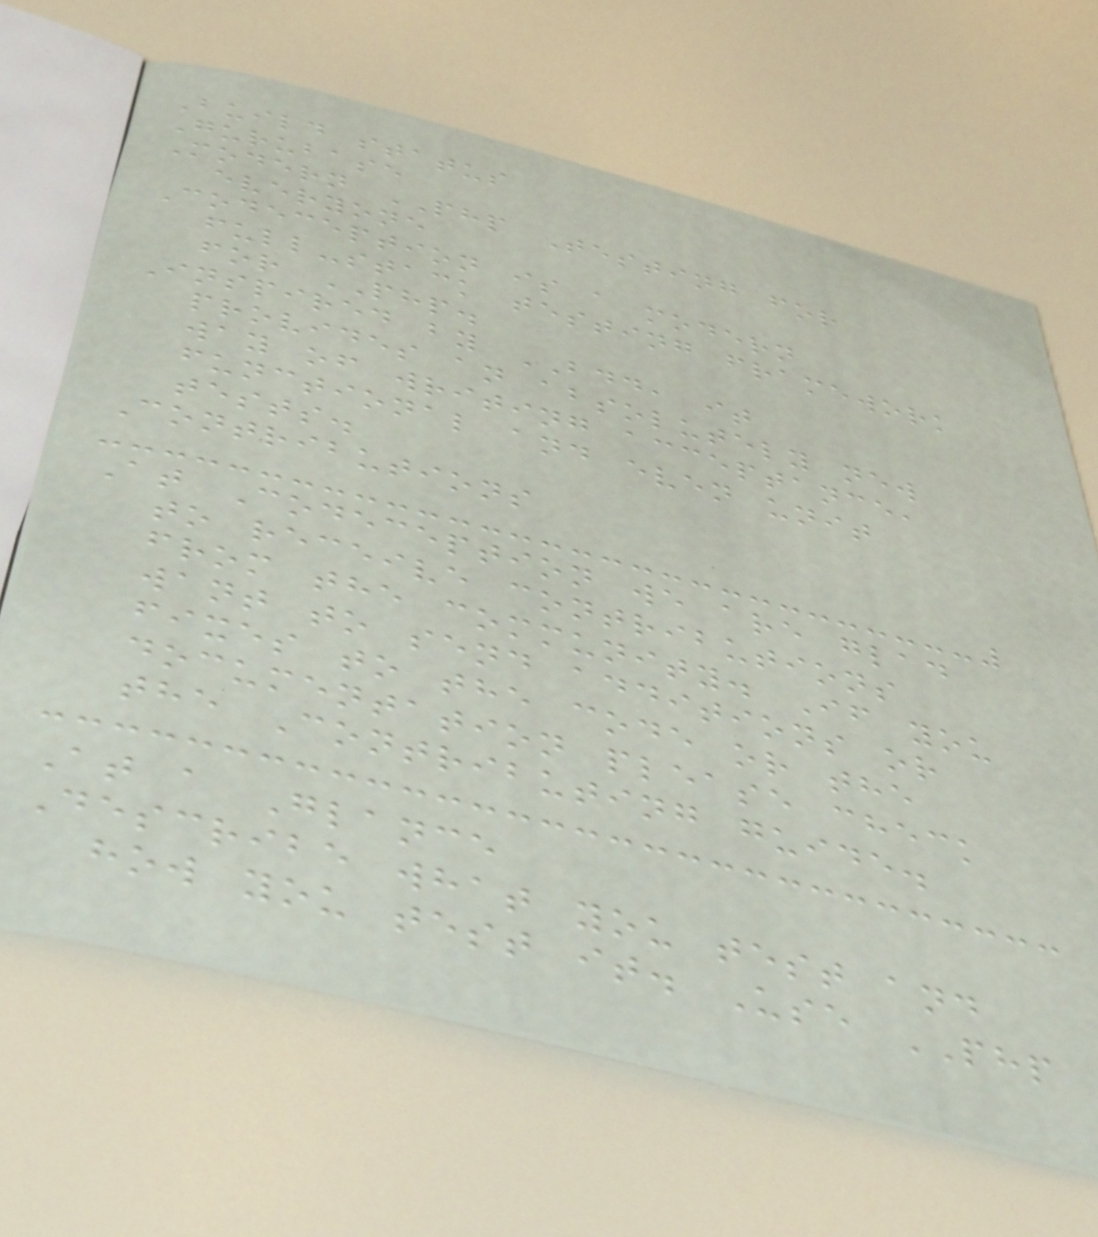Build status
Gurubase
Modern PHP Testing for
everyone
Codeception is a modern
full-stack testing framework
for PHP.
Inspired by BDD, it
provides an absolutely new
way of writing acceptance,
functional and even unit
tests.
Contributions
At Codeception we are glad
to receive contributions
from the community. If you
want to send additions or
fixes to the code or the
documentation please check
the Contributing guide.
At a Glance
Describe what you test and
how you test it. Use PHP
